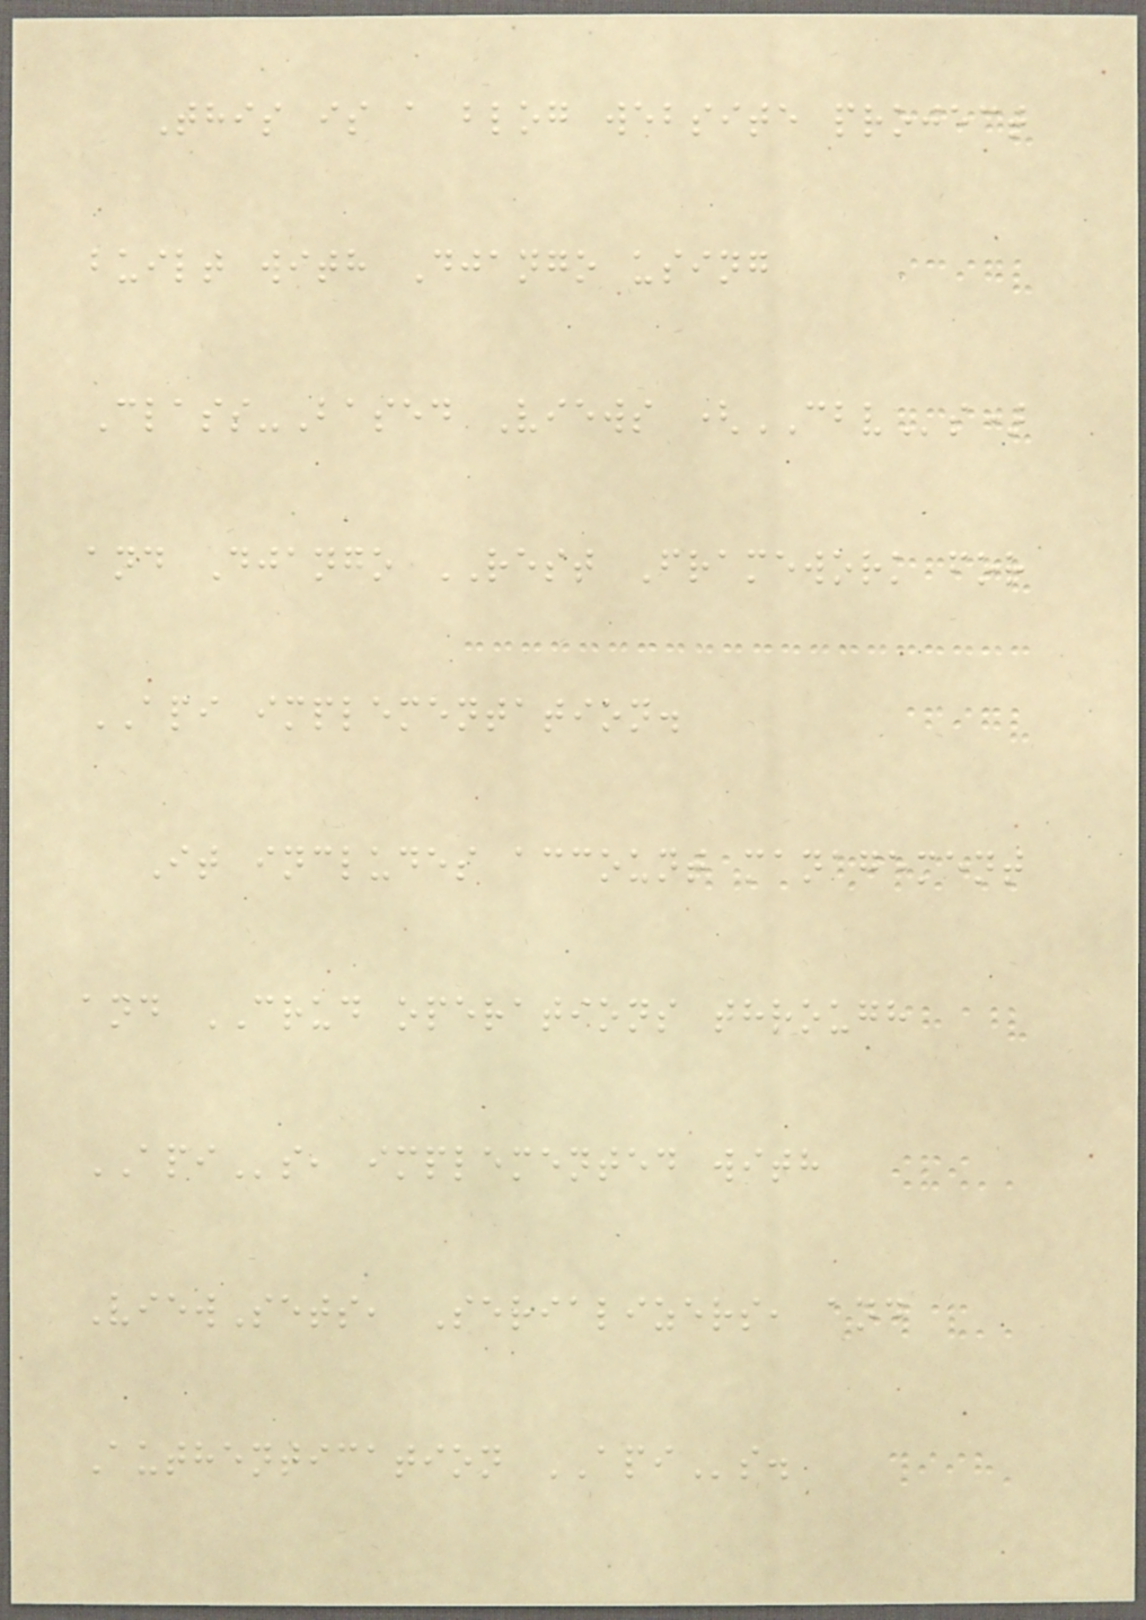This is a blog website project
built with Django using
Class-Based Views (CBVs)
and Django REST Framework for
API implementation.
It includes account management
and CRUD operations through
APIs, implemented with
ViewSets, Serializers, and
Authentication APIs.
